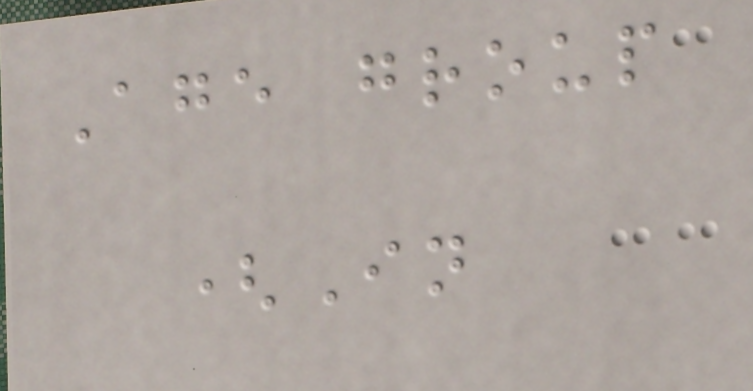Age group
(In
